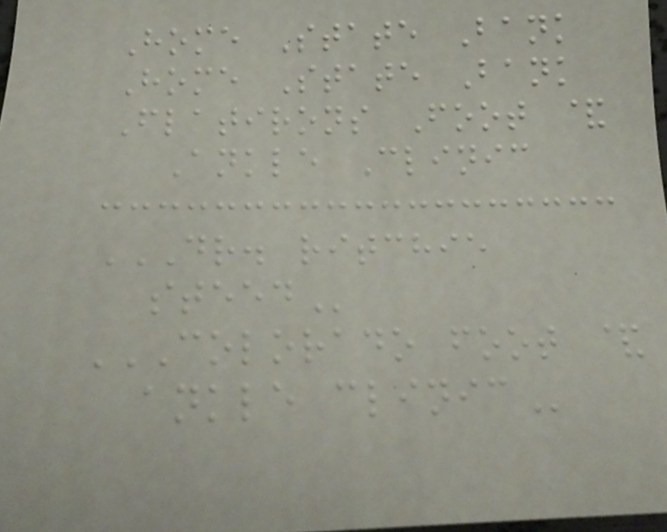Home State Bank
Home State Bank
Flatirons Foot &
Ankle Clinic
DR. RITCHIE
STEED
COLORADO FOOT &
ANKLE CLINIC
